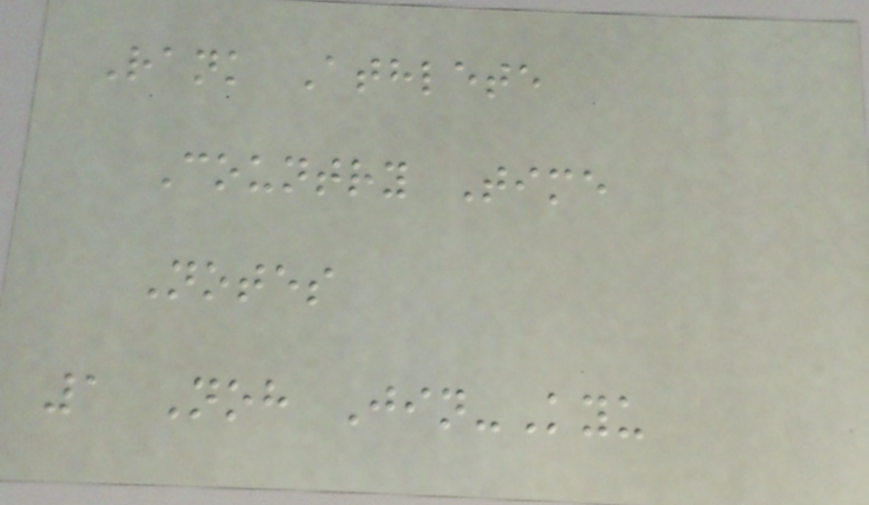Rank Athlete
Country Time
Notes
1 Noh Jin-Kyu
